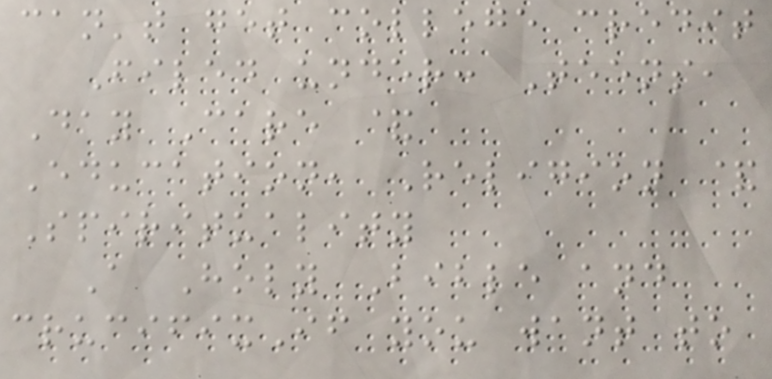can't get college credit
Filed under: Teens,
Day Care &
Education, Religion &
Spirituality
A Holy Bible and
crucifixIf you want to
